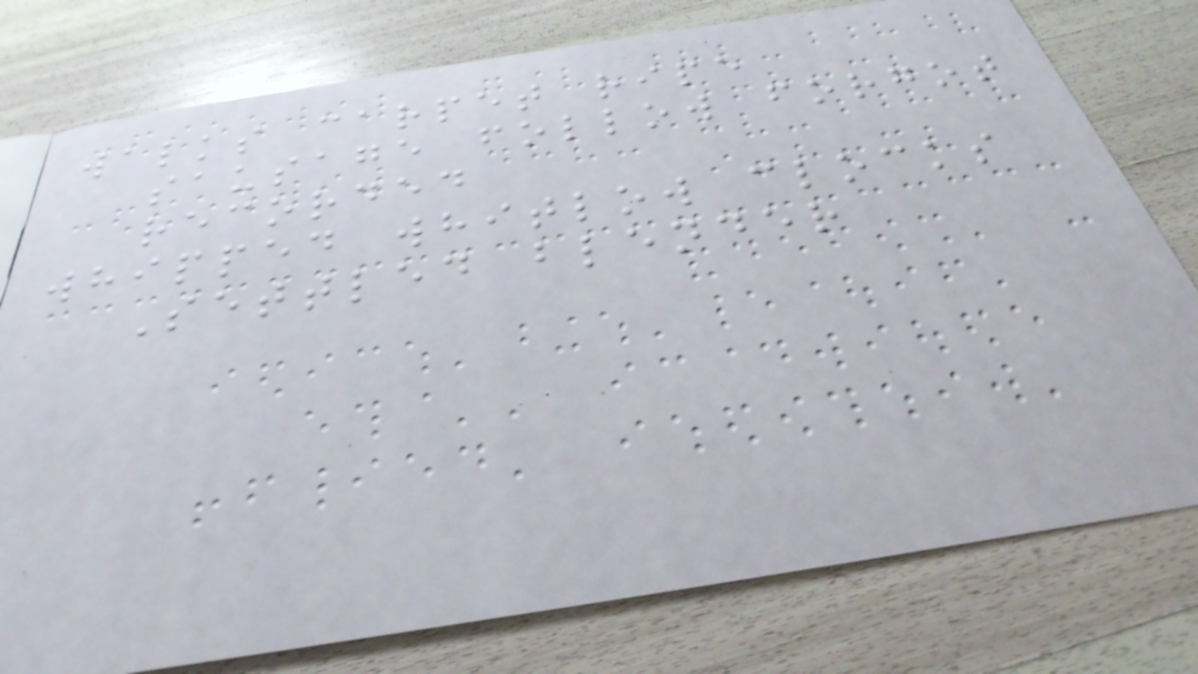walks carpet ripe
sausage follow forgot
recorded
whipped whitlow clocks
Settled blender
